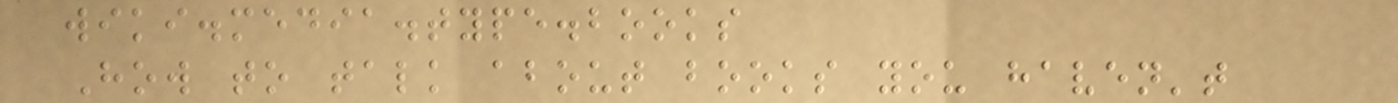wiki.media.type.books
How to talk about books you haven't
